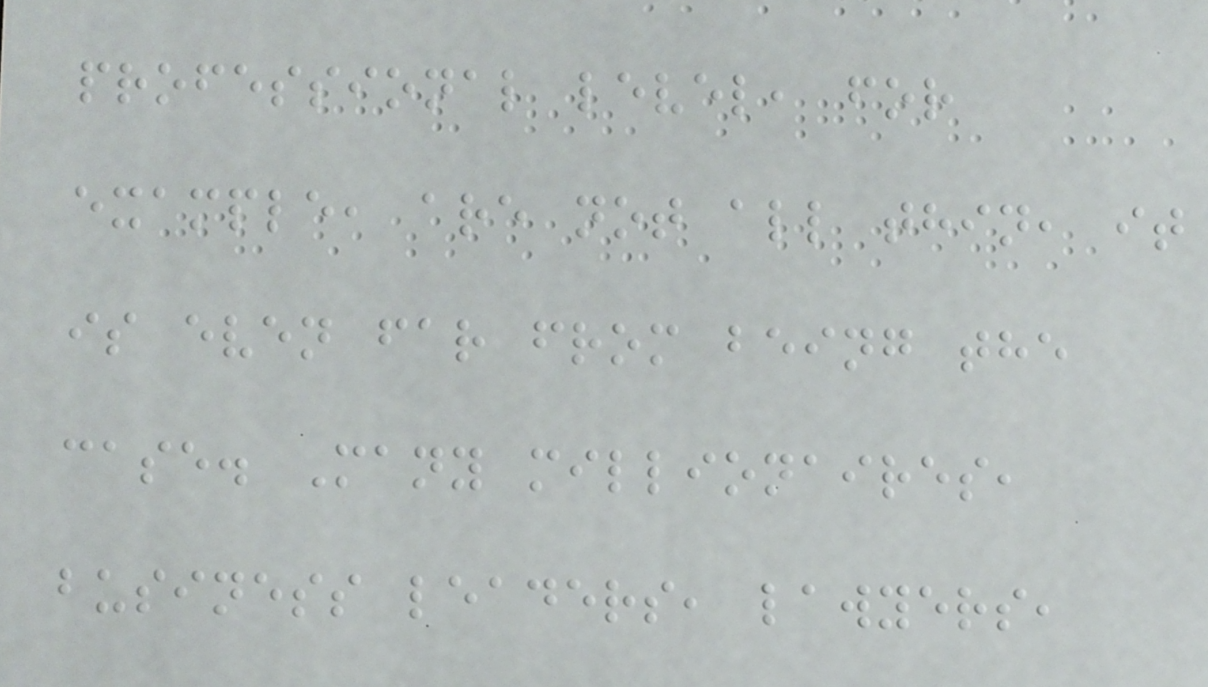professional level, for
example, are not all thin, it
is even far from being the
case. Many millionaires,
business leaders, lawyers,
